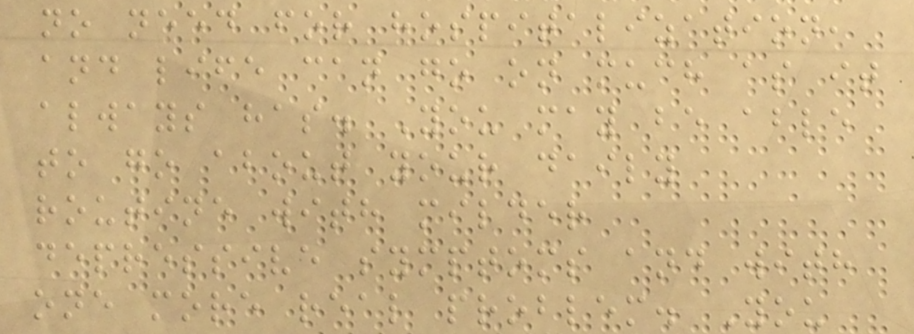no need for hospitalization,
and life can go on much as it
always has. You may be able
to go about your daily
routine with milder
depressive symptoms and with
one more real problem. You
